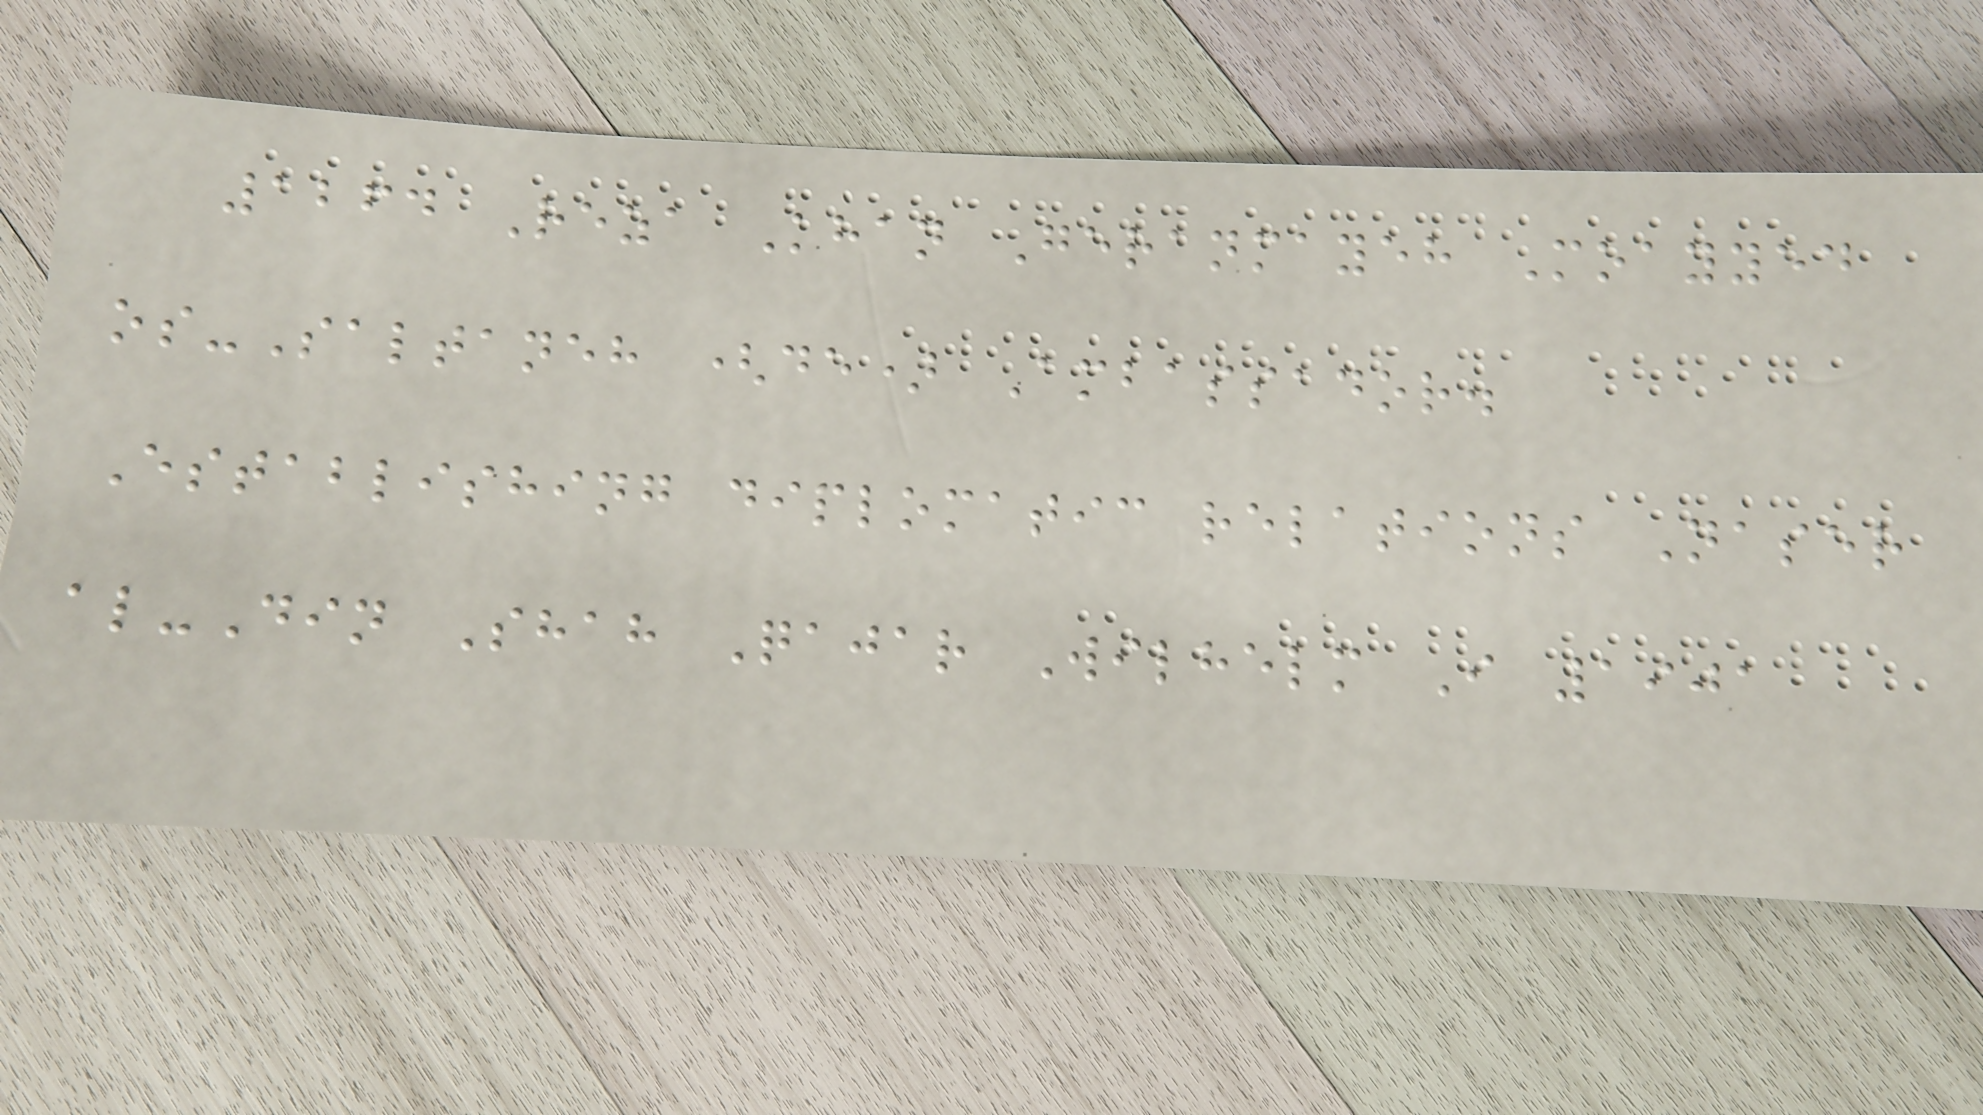1264 Reza Khan Geranmayeh Moayyed
os-Saltaneh (de) Ambassador.
Establishing diplomatic relations Naser
al-Din Shah Qajar Wilhelm I 1901
